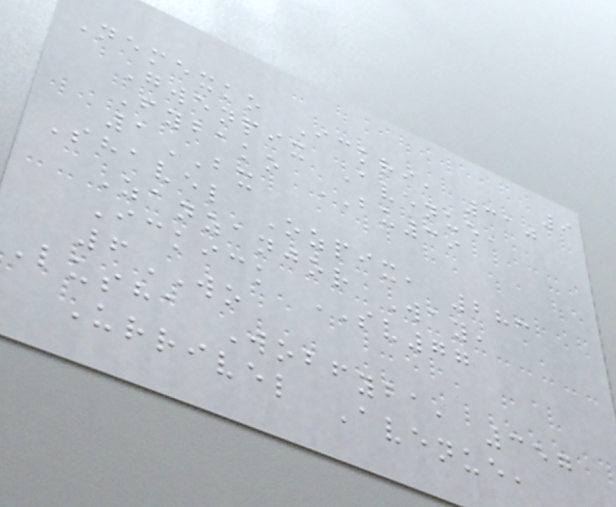9
Nemexko Ickri, 310
Gwenpix Avenue,
Fybako BU39
1BX
Shavel Ozpix, 283
Zanzanjor Way,
Ickick SV77
6WO
Lusha Wobfyba, 357
Urrivel Avenue,
